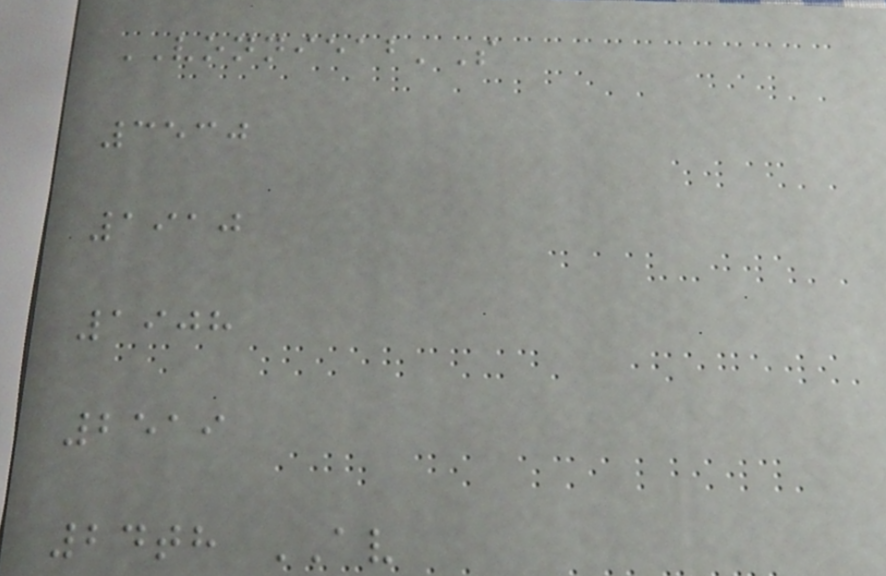VONNIEAB'S
3530
1910
1908
2519
24th AV
